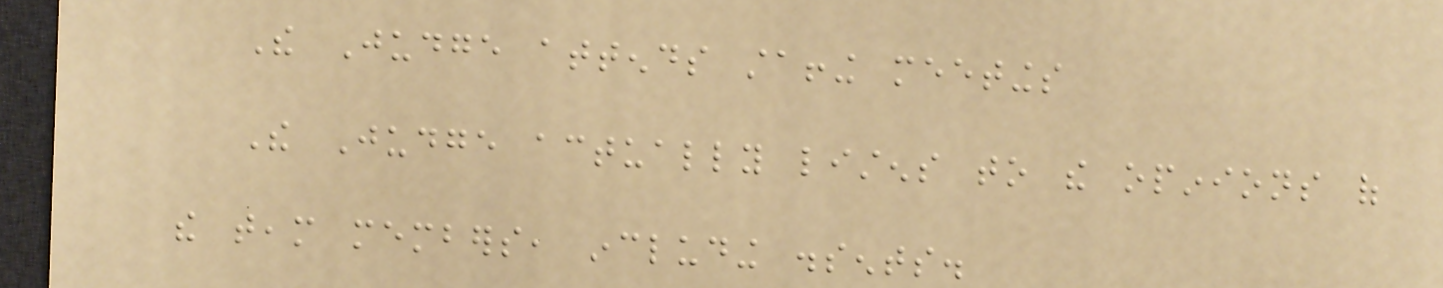The Judge attends staffing meetings
The Judge actually listens to the opinions of
the team members, including dissents.
